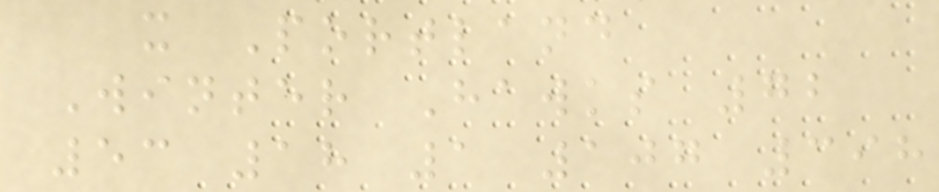x Portland
Winter Hawks 72
53 18 1 107 398
